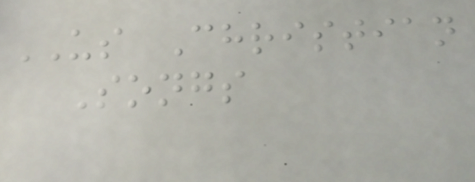US Christian
Songs
